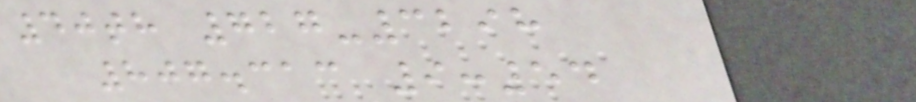40th 727-3298
807.313 9:54
